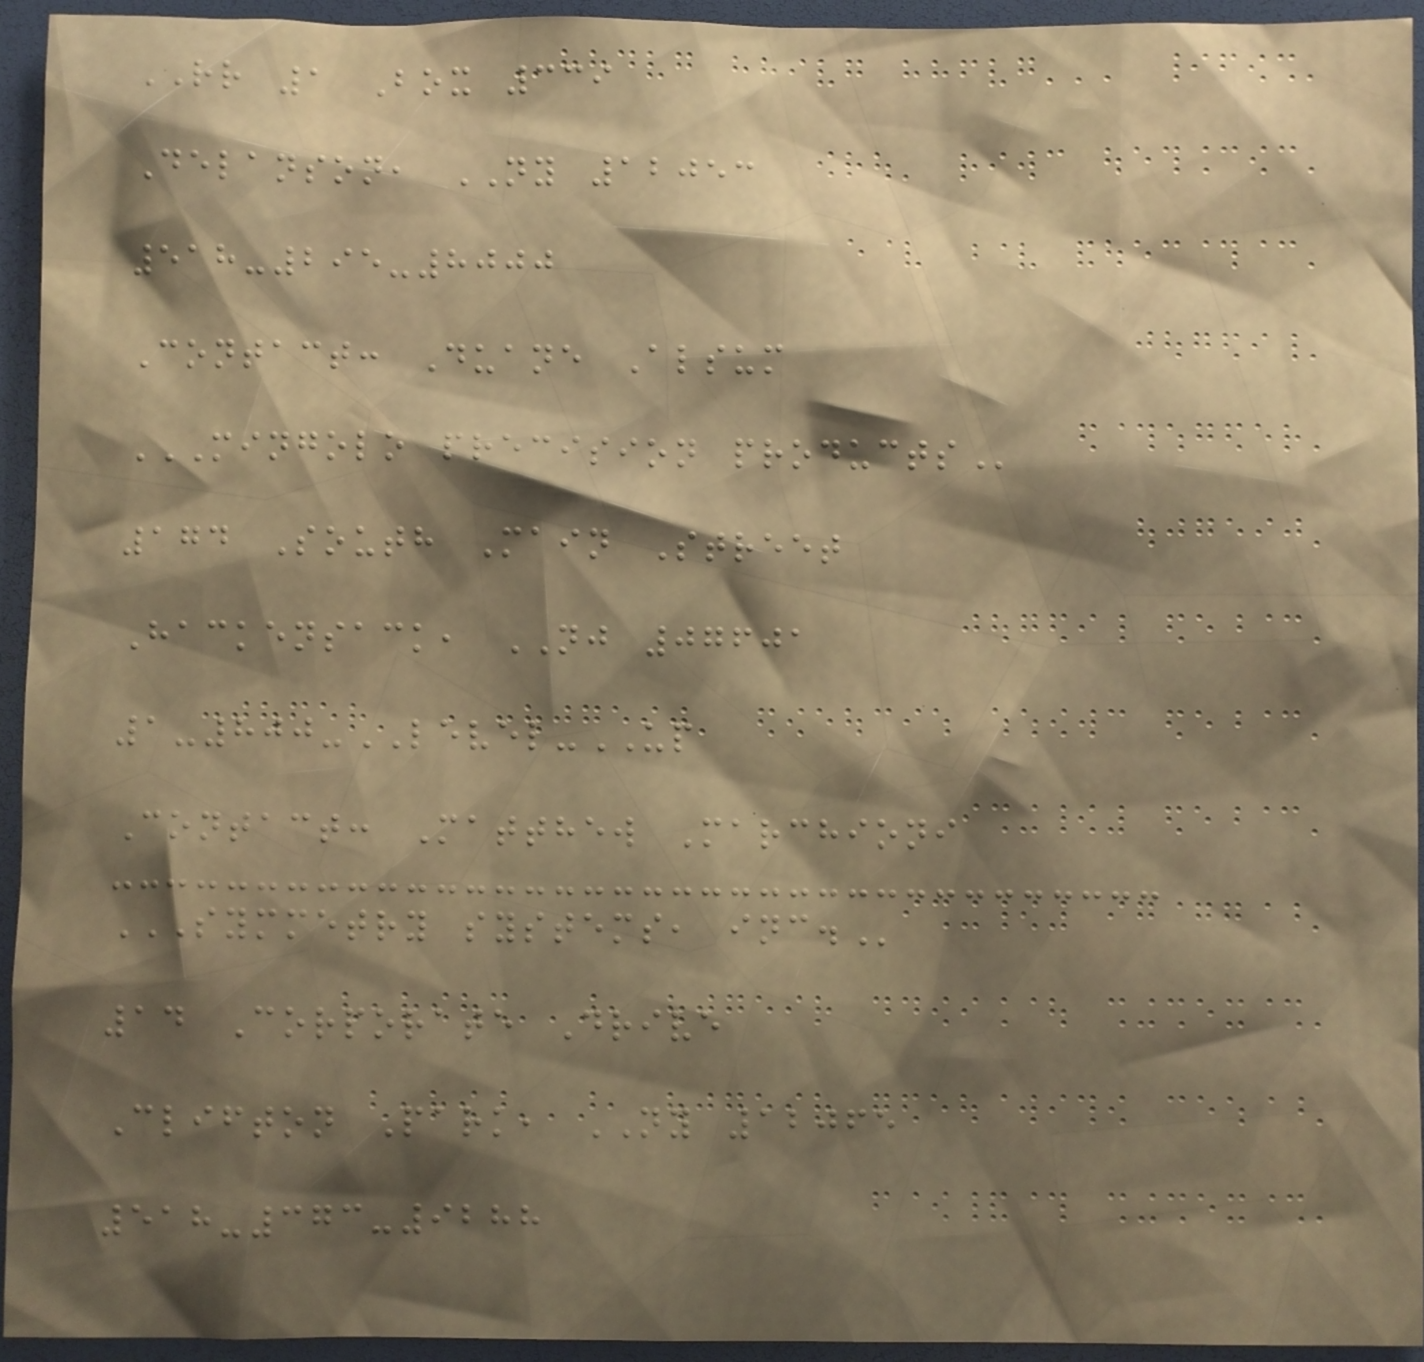RR 1 Box 339
Delanson, NY 12053
518-295-8000
Contact: Duane Alsum
MINGOLO PRECISION PRODUCTS
174 South Main Street
Hackensack, NJ 07601
1-800-LEVEL-UP
Contact: Matthew Marchioni
SYMMETRY SYSTEMS, INC.
14 Corporate Drive
Clifton Park, NY 12065
518-373-9288
